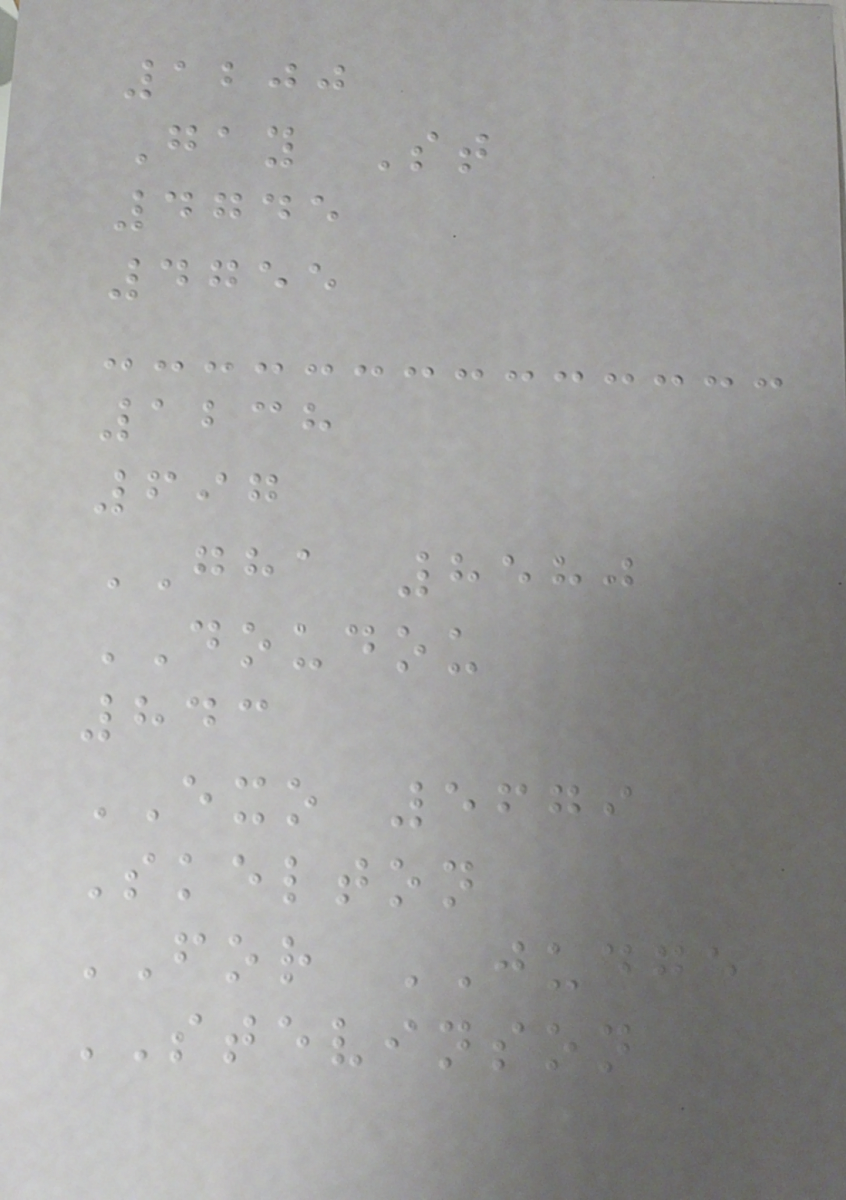1200
Gay St
4745
4755
1238
697
GHA 8580
DOUDOU
843
EXO 5679
Skelton
FOR JUDGE
STEVINSON
